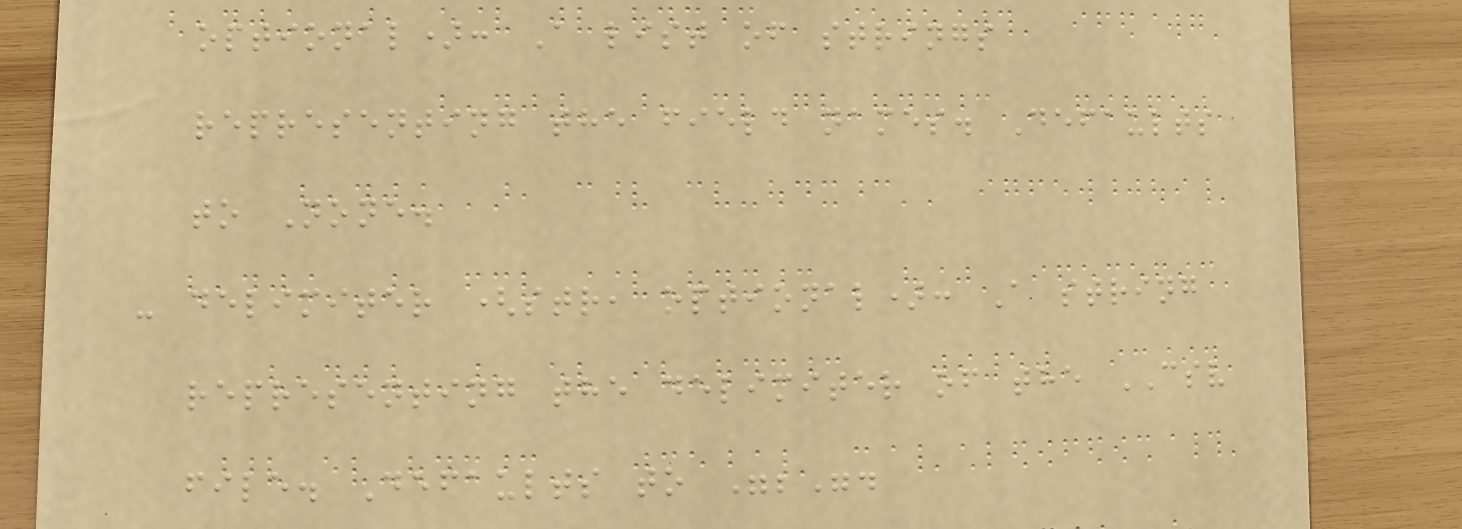optional): A list of strings
representing the field names. Defaults
to None.
- delimiter (str, optional): A string
representing the delimiter of the CSV
file. Defaults to ";".
